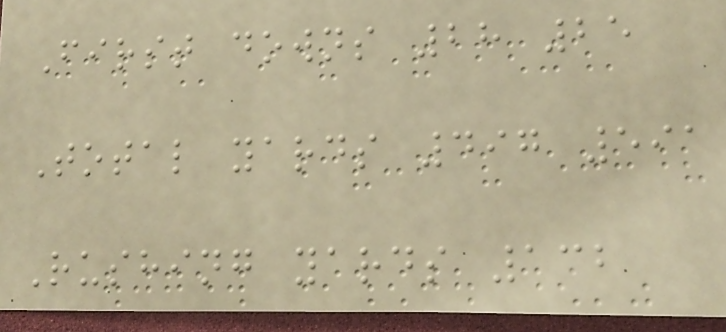First downs 28 25
Total yards 497 591
Rushing yards 132
